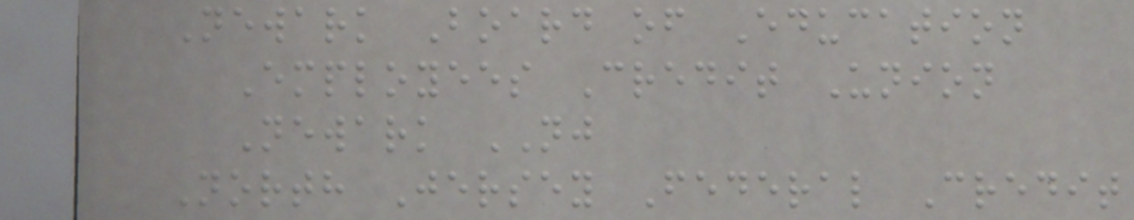Newark Board of Education
Employees Credit Union
Newark NJ
North Jersey Federal Credit
